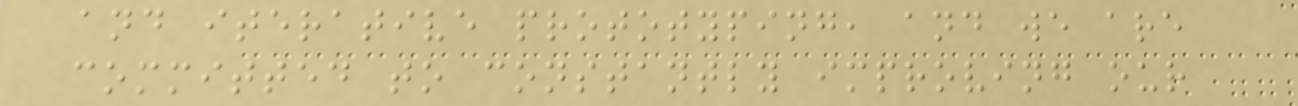and iterative prototyping, and we are
committed to constantly improving our
